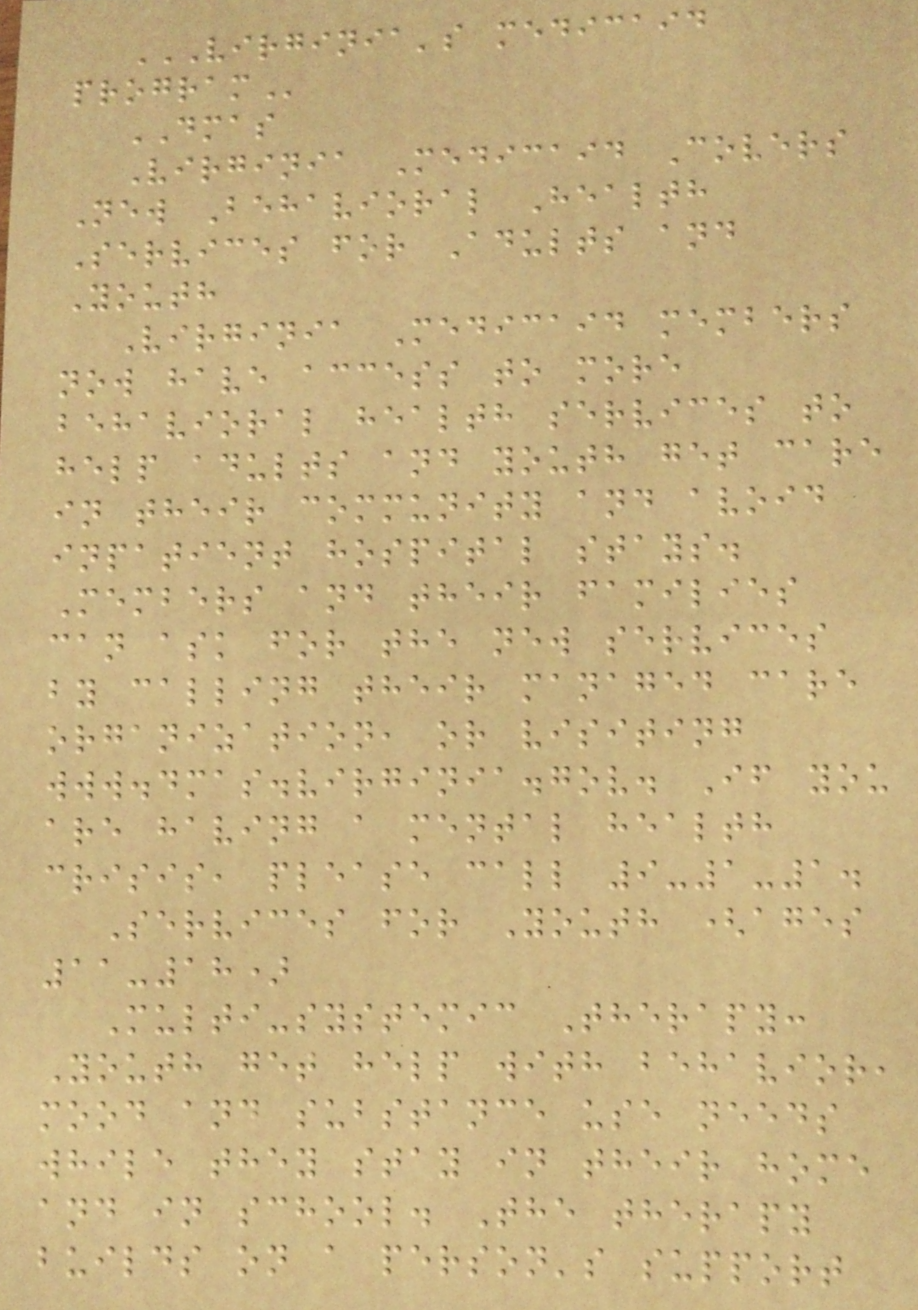VIRGINIA'S MEDICAID
PROGRAM
DMAS
Virginia Medicaid Covers
New Behavioral Health
Services for Adults and
Youth
Virginia Medicaid members
now have access to more
behavioral health services to
help adults and youth get care
in their community and avoid
inpatient hospital stays.
Members and their families
can ask for the new services
by calling their managed care
organization, or visiting
www.dmas.virginia.gov. If you
are having a mental health
crisis, please call 9-1-1.
Services for Youth (ages
11-18)
Multi-systemic Therapy:
Youth get help with behavior,
mood and substance use needs
while they stay in their home
and in school. The therapy
builds on a person's support
